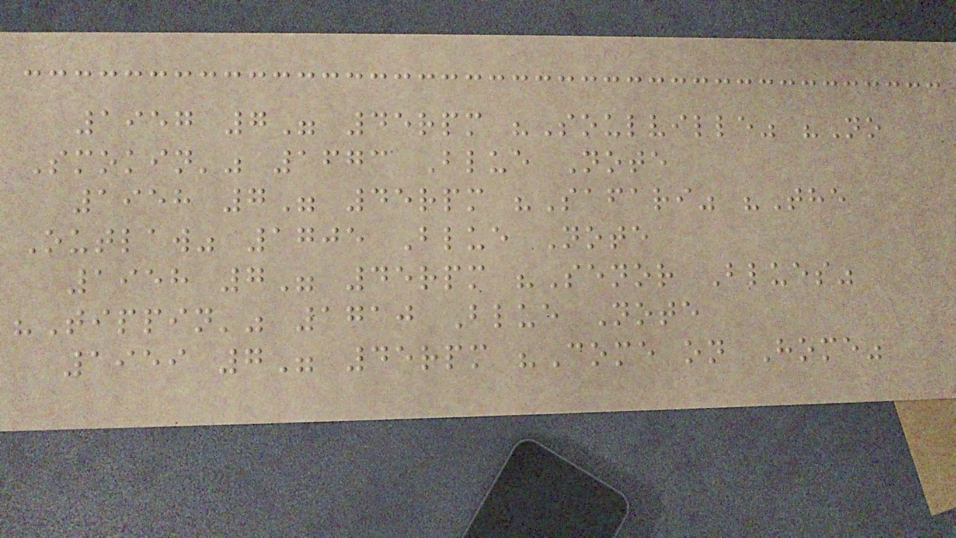1957 7" 45rpm "Soulville" "No
Smokin'" 1673 Blue Note
1958 7" 45rpm "Safari" "The
Outlaw" 1705 Blue Note
1958 7" 45rpm "Senor Blues"
"Tippin'" 1710 Blue Note
1959 7" 45rpm "Come on Home"
